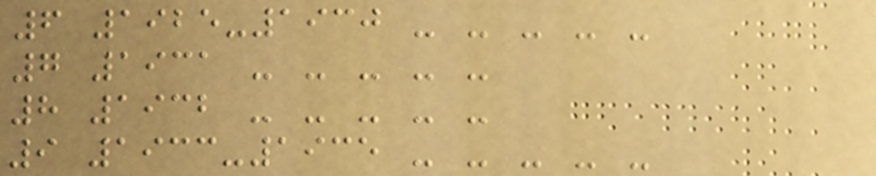6 1925-1930 - - - - -
7 1931 - - - - -
8 1932 - - - - -
9 1933-1935 - - - - -
